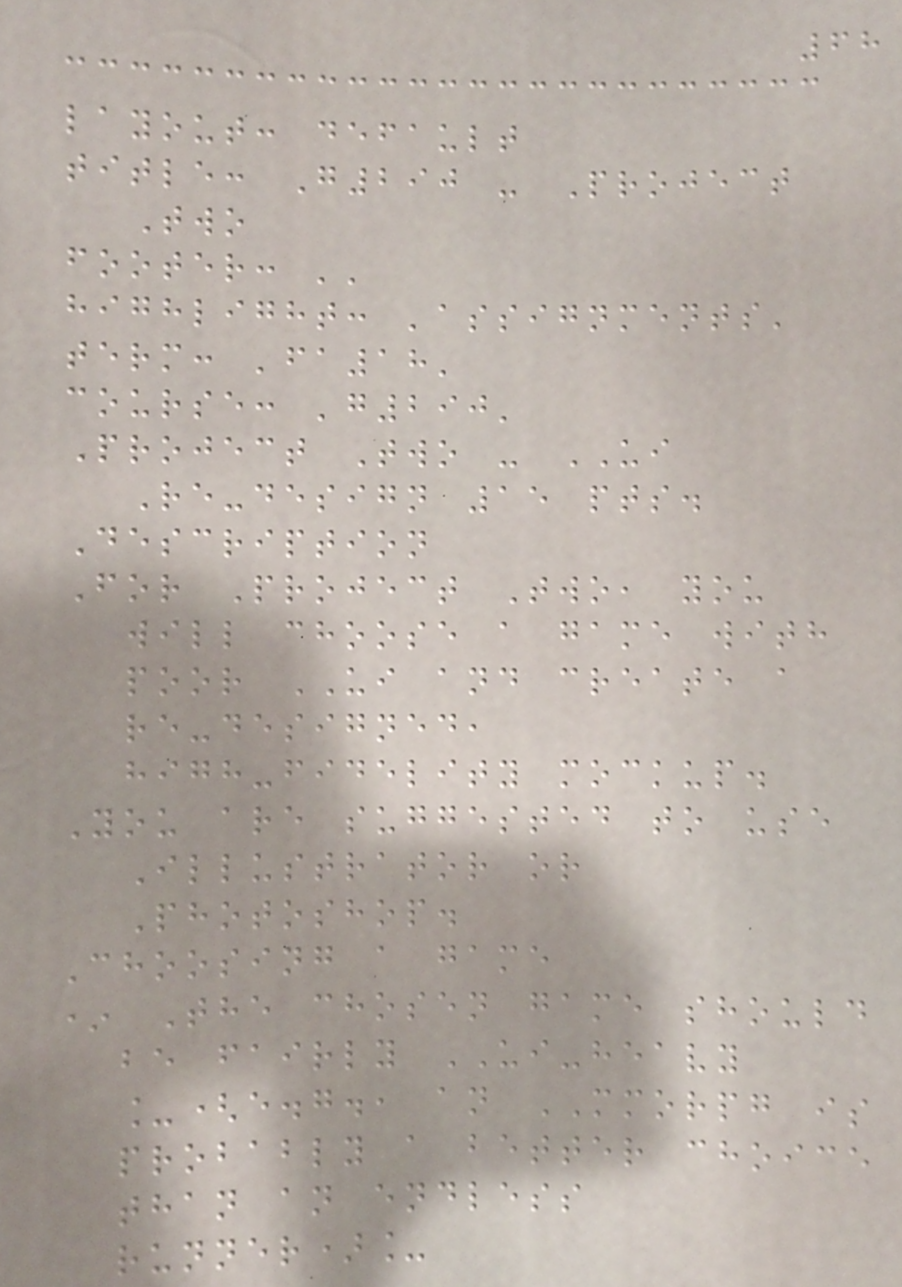68
layout: default
title: G290 - Project
Two
footer: ''
highlight: 'assignments'
term: 'fa18'
course: 'g290'
Project Two - UI
Re-design 15 pts.
Description
For Project Two, you
will choose a game with
poor UI and create a
re-designed,
high-fidelity mockup.
You are suggested to use
Illustrator or
Photoshop.
Choosing a game
* The chosen game should
be fairly UI-heavy
_(e.g., an MMORPG is
probably a better choice
than an endless
runner)_
